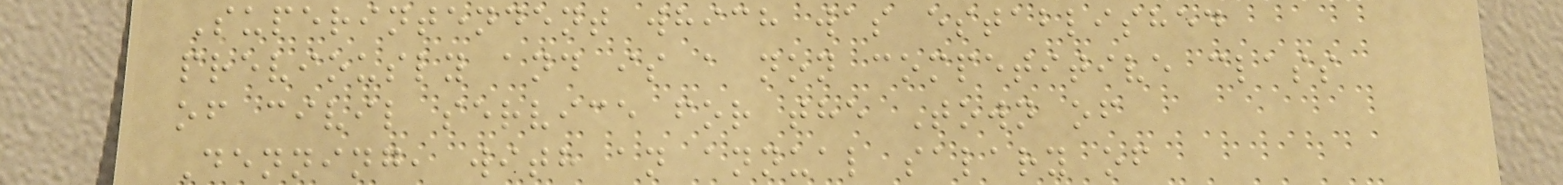Superintendent which was established
previously and is a non competitive class
of civil service for the Town of
Denning, with an annual salary of
